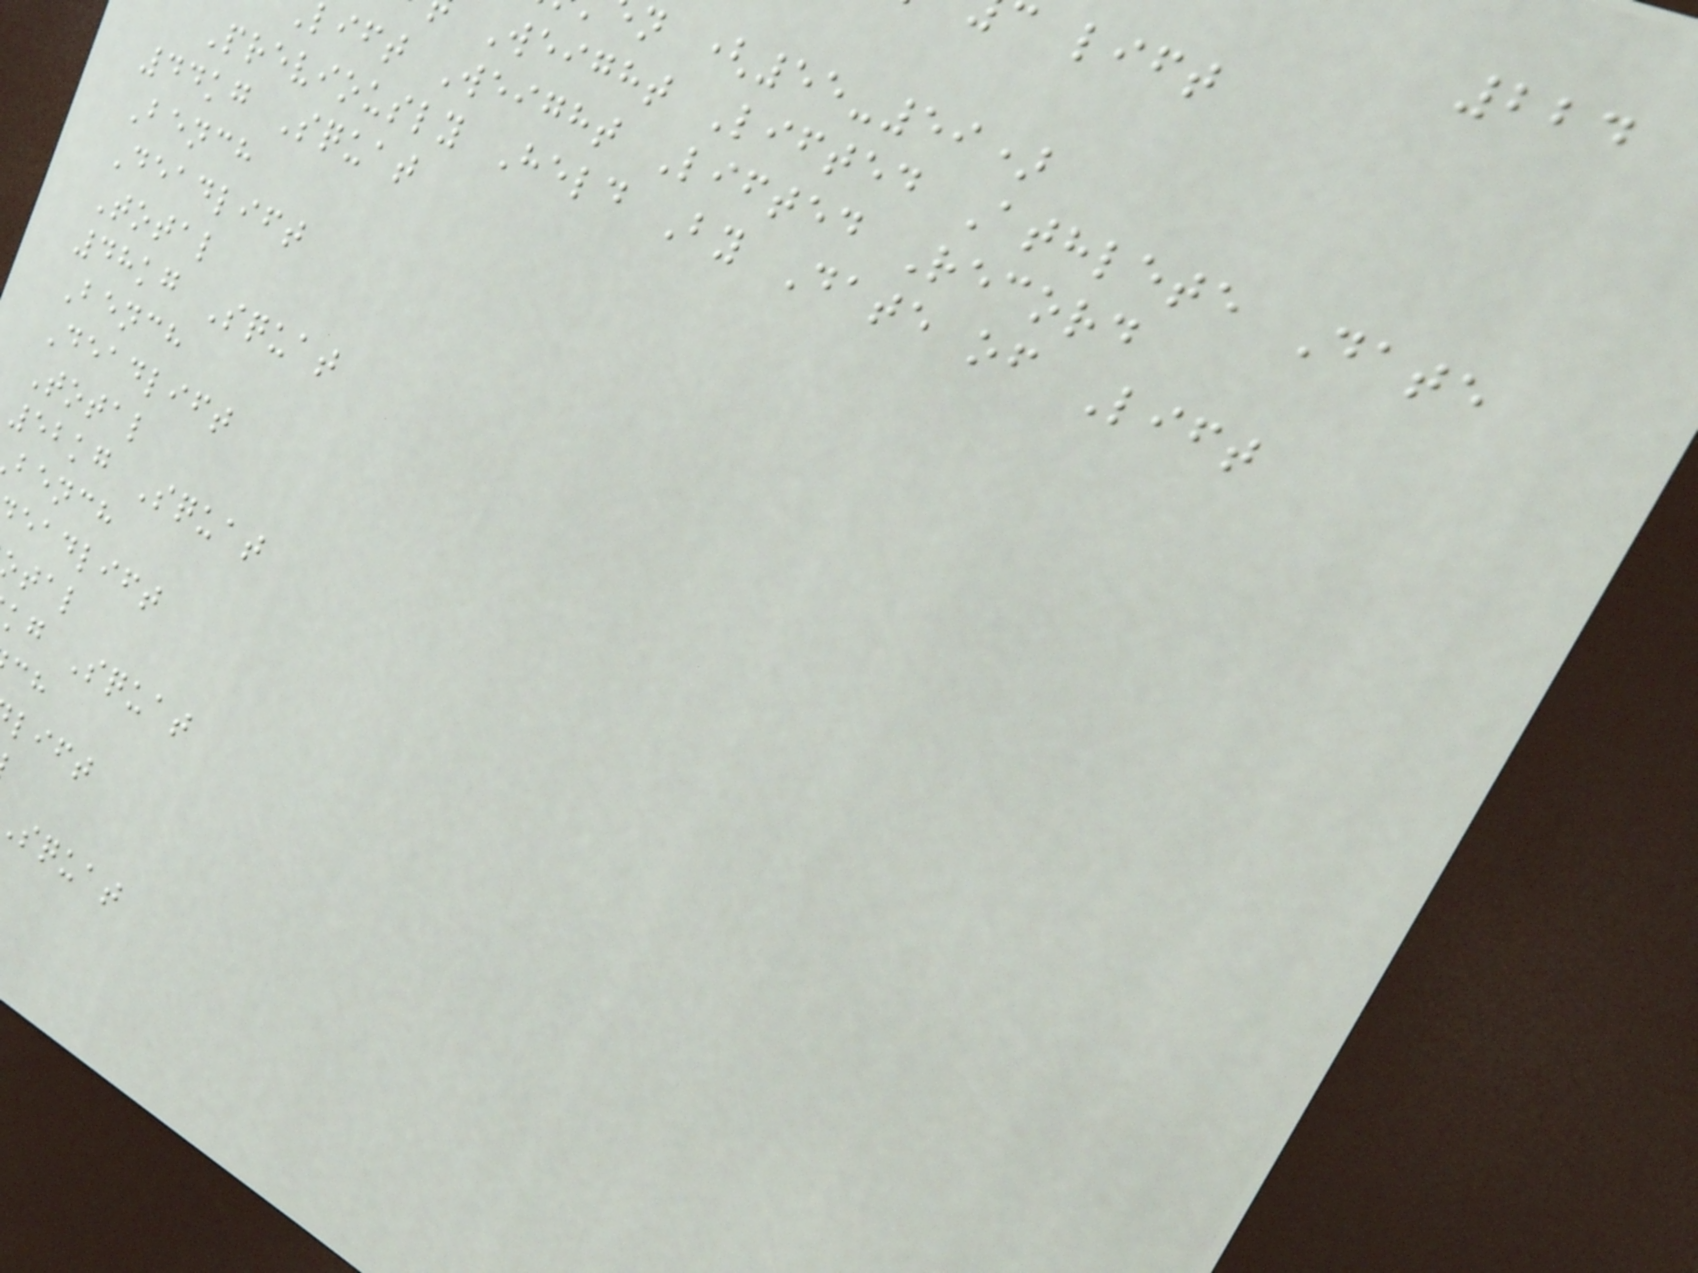224
n (55-59)
Weight Lifted Athlete Date
lift Weight Lifted Record
Previously Held By Date of Lift
44kg Squat
Bench
Deadlift
Total
48kg Squat
Bench
Deadlift
Total
52kg Squat
bench
eadlift
kg Squat
lift
squat
